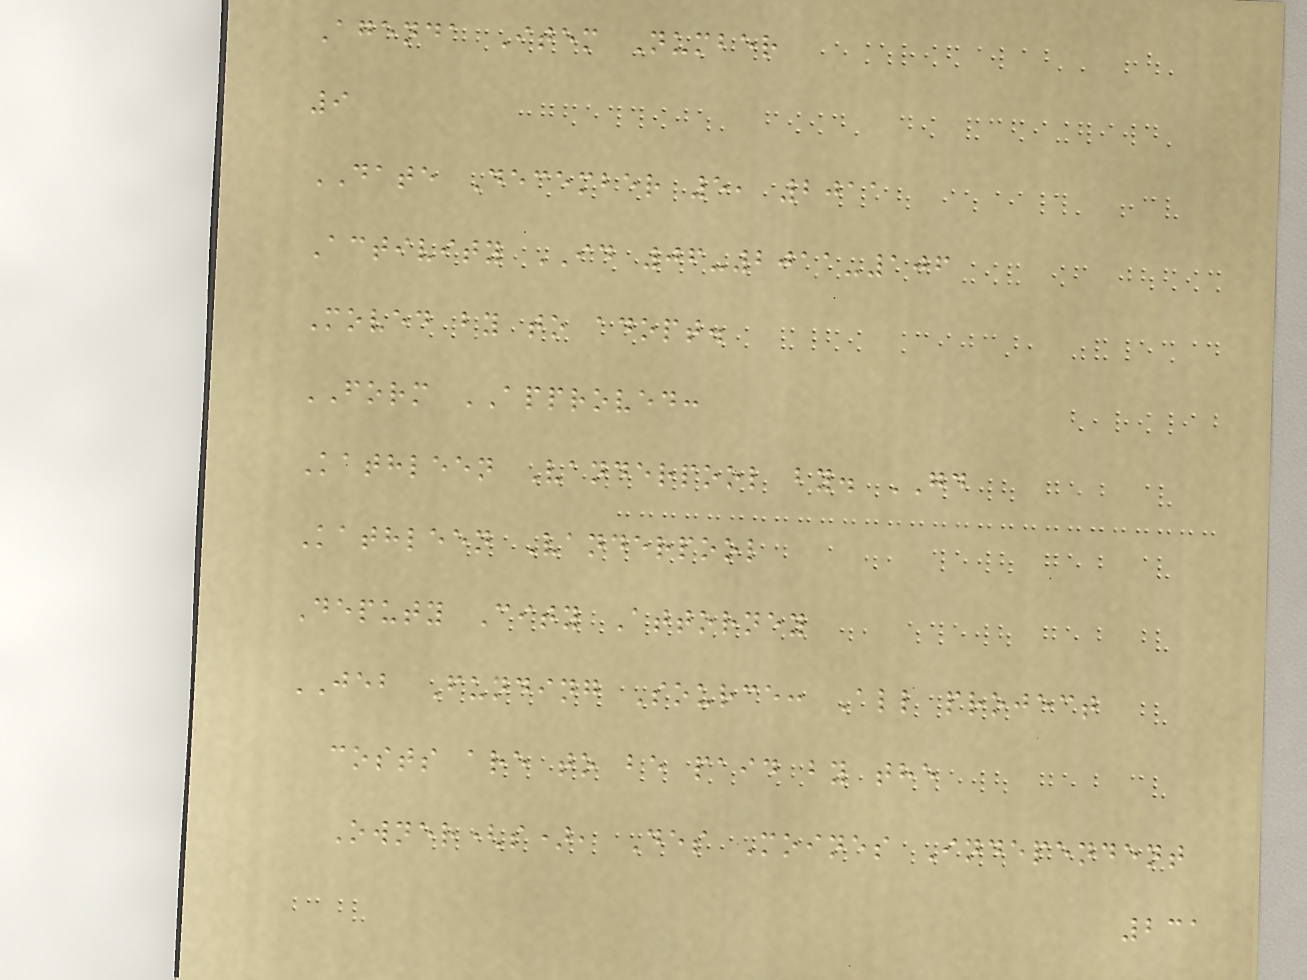Agenda Item Number
9
DATE December 5, 2011
Activity ID 06-2011-106
Moved by to adopt.
FORM APPROVED:
Kathleen Vanderpool by. GD
Kathleen Vanderpool
Deputy City Attorney
JEB Funding Source: All project
costs are to be paid by the
Owner(s), Des Moines Independent
231
